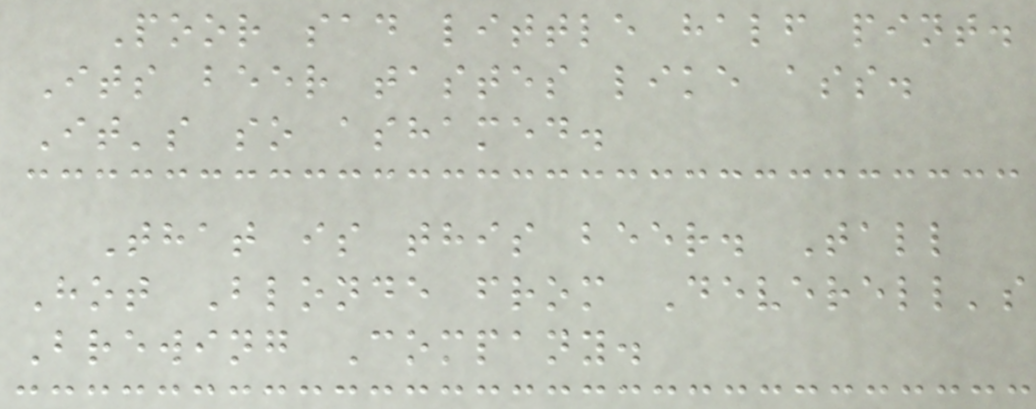Poor sad little half pint.
Its beer tastes like ass.
It's so ashamed.
That is this beer. Tall
Hot Blonde from Deverell's
Brewing Company.
